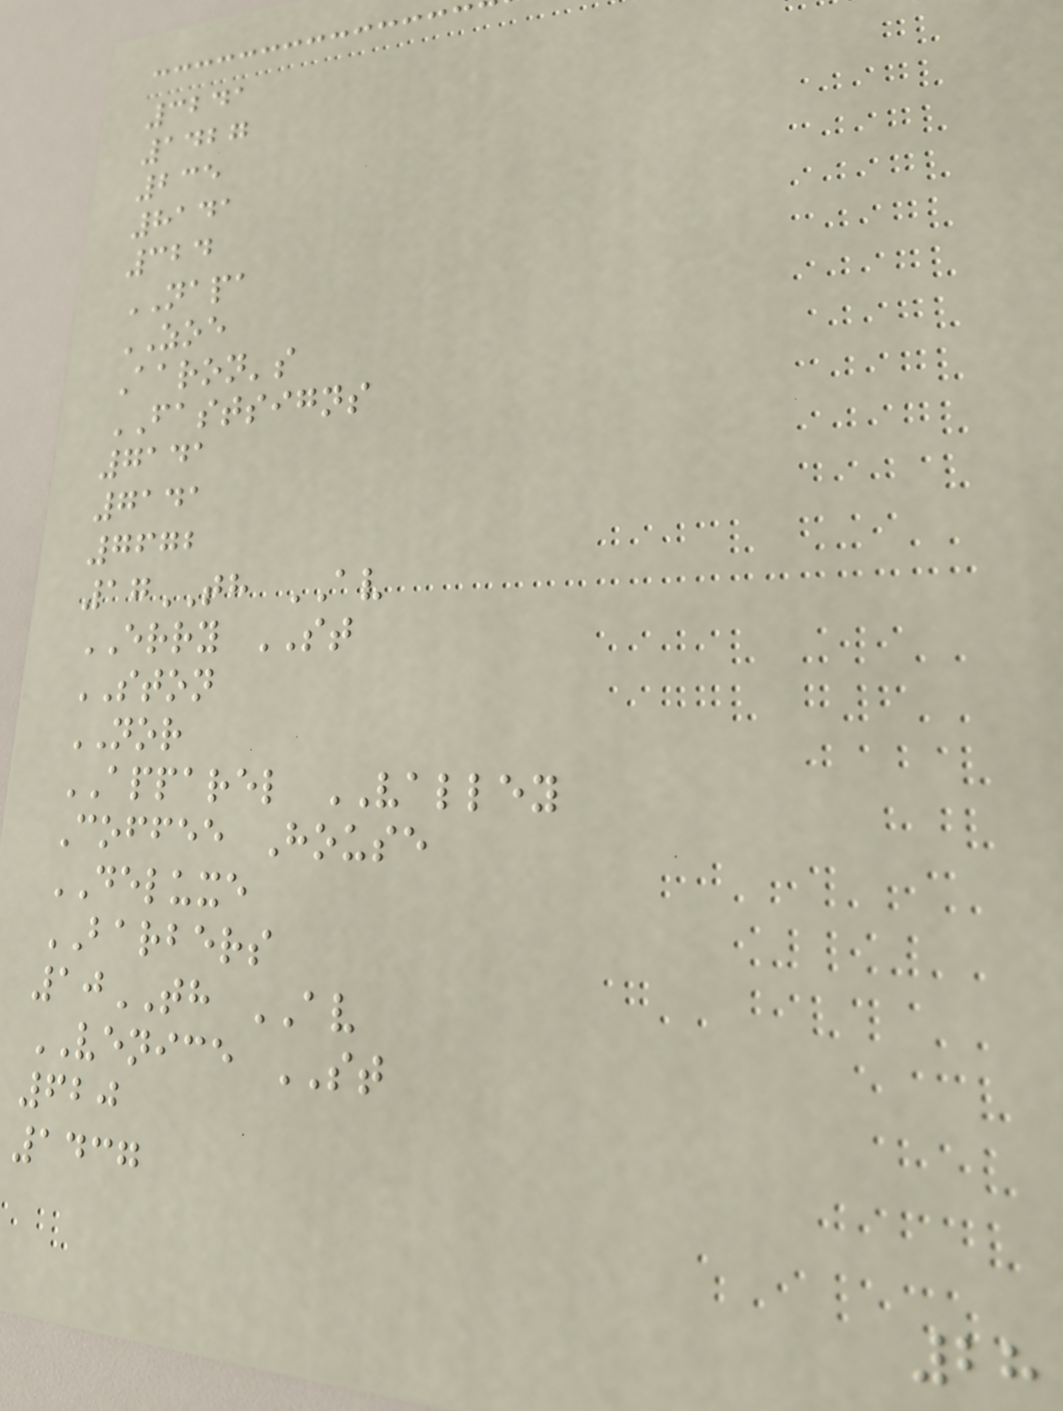3241
1427
235
8141
324
NAPA
ZOE
Aaron's
FASTSIGNS
7141
7141
7672
17TH AV
ERRY ST
STON
NOR
APPAREL VALLEY
Coffee House
DELUXE
BARBERS
10TH AV
VENICE ST
620
1437
28
